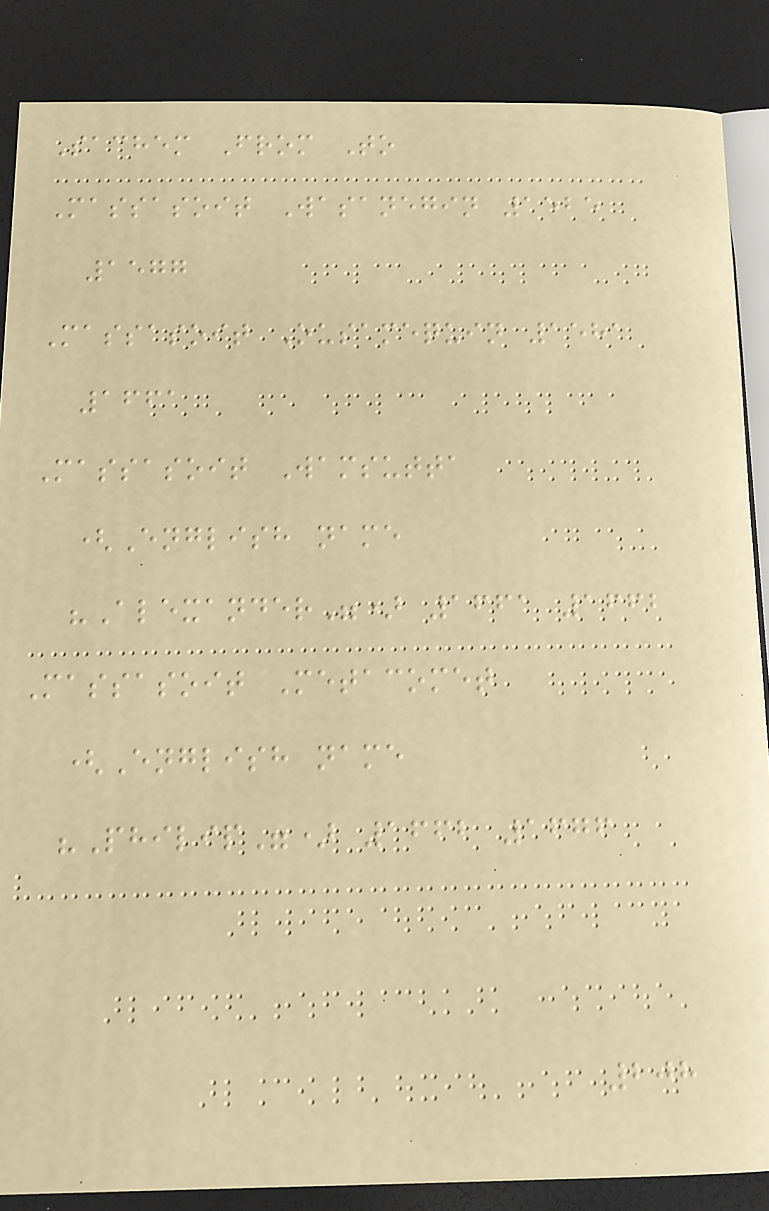Sachem From To
Massasoit Wasanegin 1525
1577
Massasoit Ousamequin 1581
1661
Massasoit Wamsutta
(English name
"Alexander") 1661 1662
Massasoit Metacomet
(English name
"Philip") 1662 1676
208
